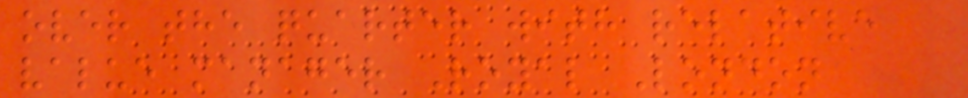over the quarter with relative
value manager Royal London
